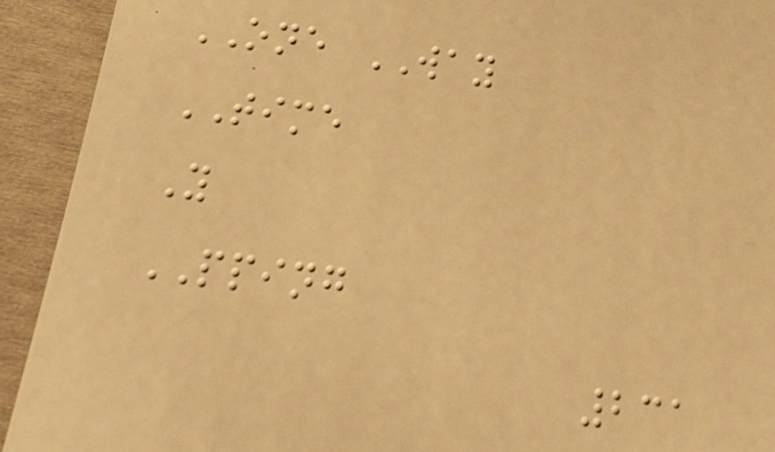ONE WAY
TIME
Y
PPING
231
